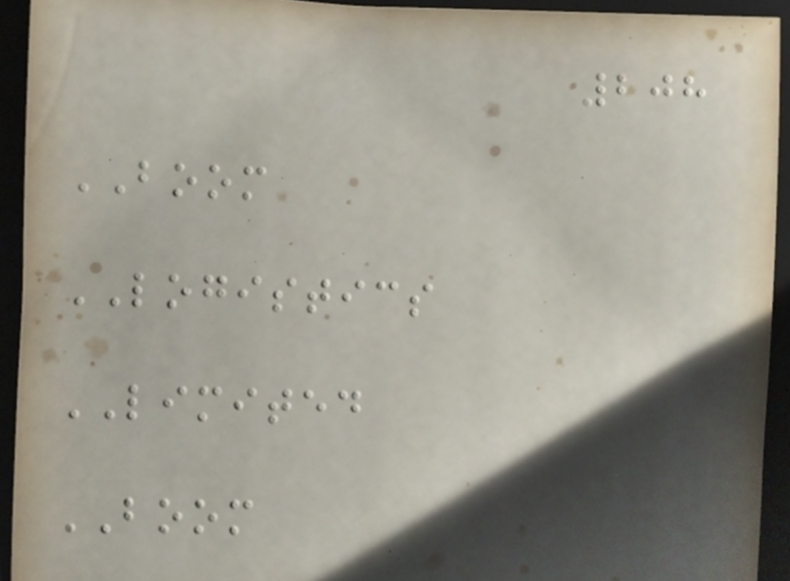208
BOOM
LOGISTICS
LIMITED
BOOM
